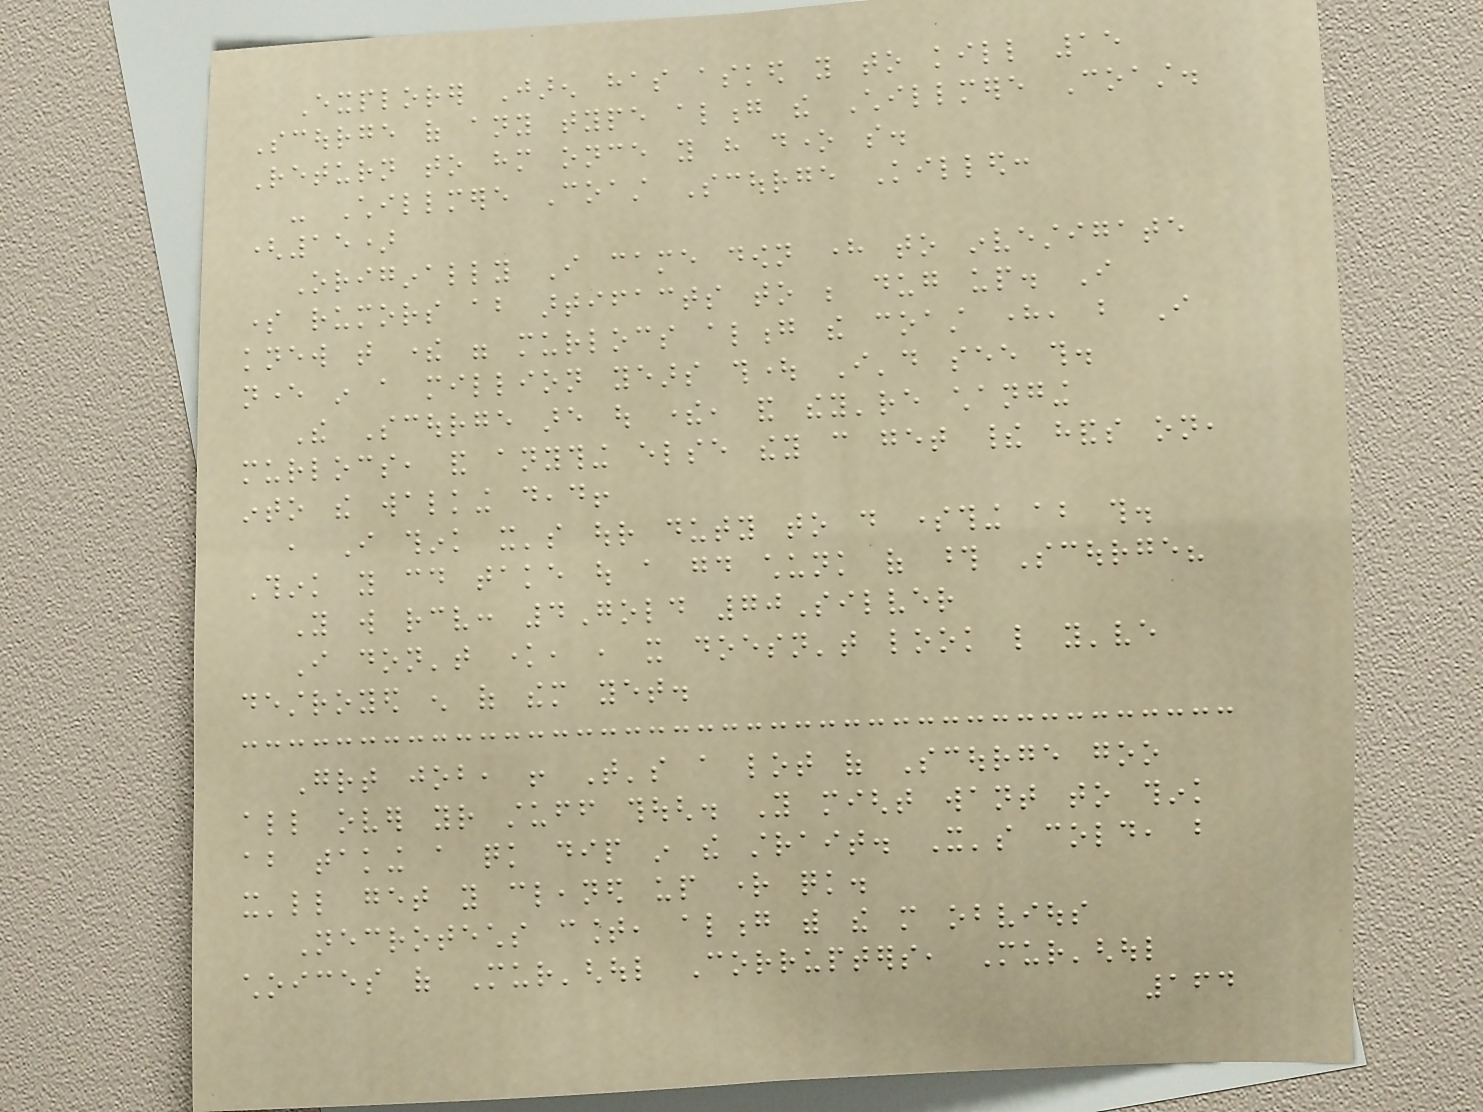Explorer Jaren has asked you to kill 15
Scourge of any type along the Chillmere Coast.
Return to him once you have done so.
- Chillmere Coast Scourge Killed:
(15)
Originally I came down here to investigate
some rumors about artifacts to be dug up. I
knew that there were murlocs along the coast here, but I
never in a million years thought I'd see this.
The Scourge are out there, and they're changing
murlocs, and anything else they can get their hands on,
into the walking dead!
, I think it's our duty to do something about this.
Think you could take out a good chunk of those Scourge?
You will receive: 4Gold 70Silver
I don't know, , it doesn't look like you've
destroyed enough of them yet.
Great job, ! That's a lot of Scourge goo
all over your stuff though. You might want to think
about taking a quick dip in the strait. It's cold, but
it'll get you cleaned up right quick.
Necrotechs count, along with the more obvious
choices of Mur'ghoul Corrupters, Mur'ghoul
164
